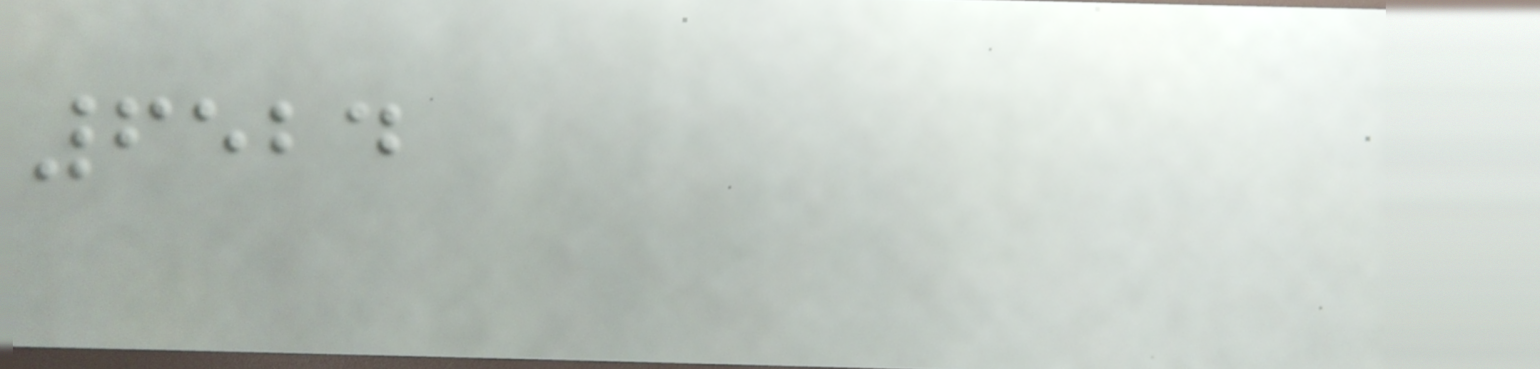6524
